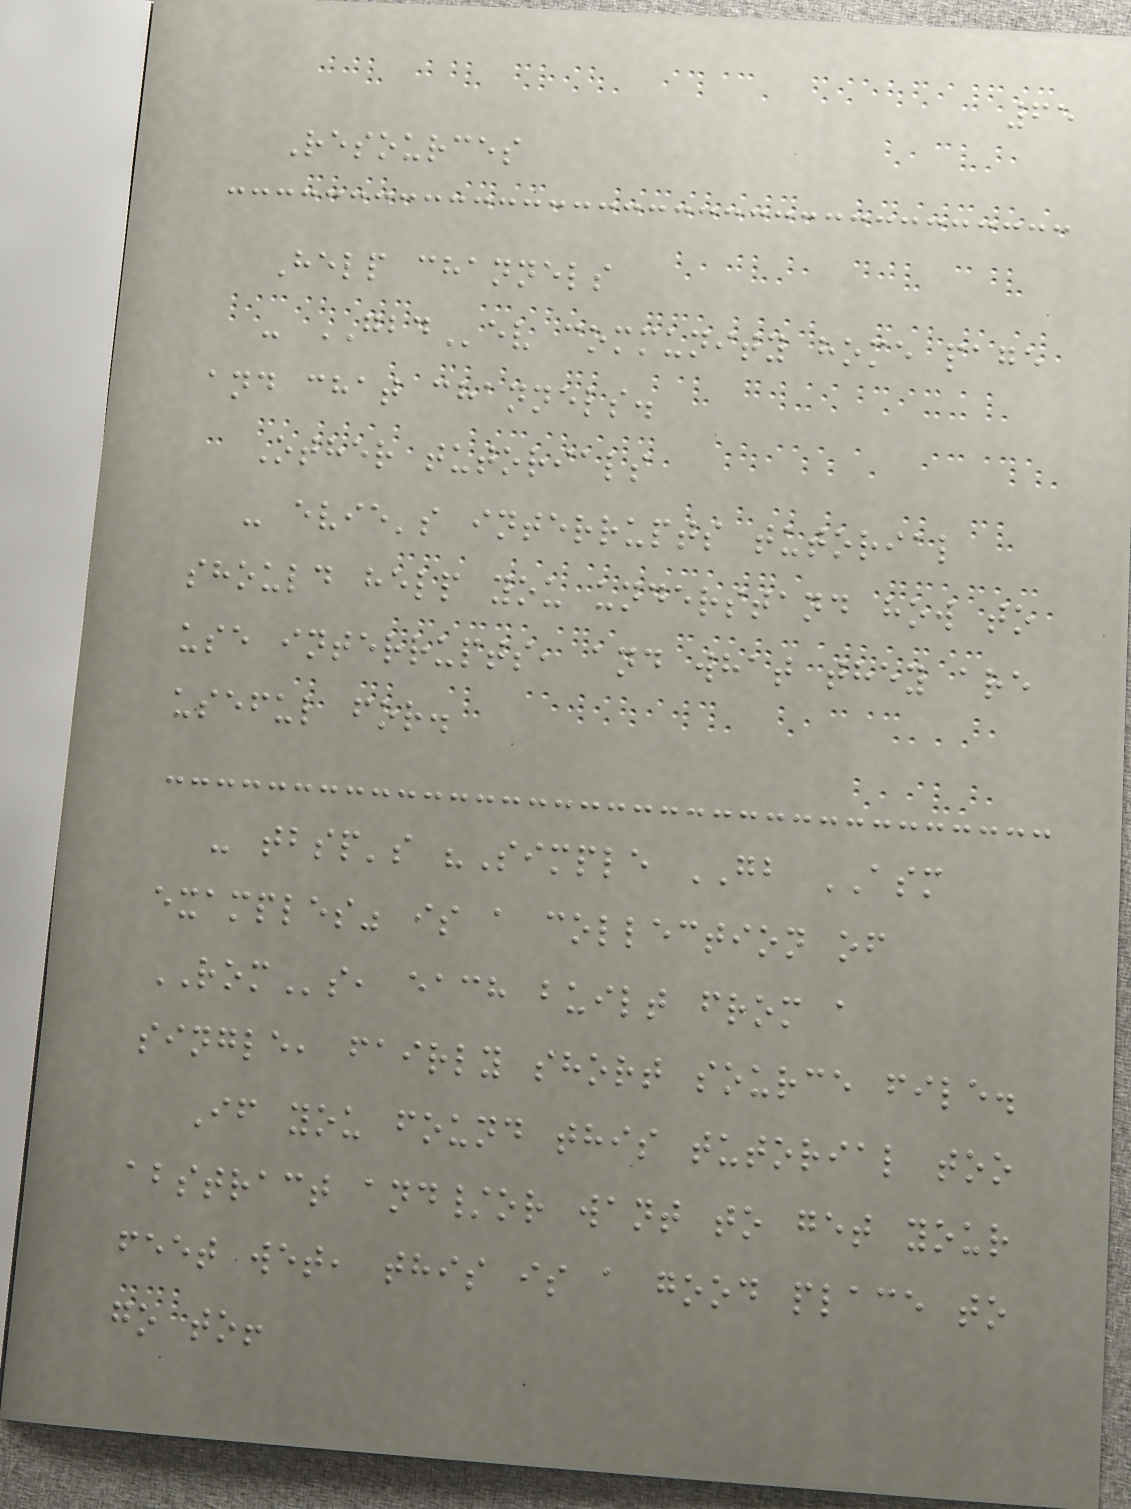65
Resources
Help channels
- GBDev community home page
and chat channels.
Other tutorials
- evie's interrupts tutorial
should help you understand how to
use interrupts, and what they are
useful for.
- tbsp's "Simple GB ASM
examples" is a collection of
ROMs, each built from a
single, fairly short source file.
If you found this tutorial too
abstract and/or want to get your
feet wet, this is a good place to
go to!
